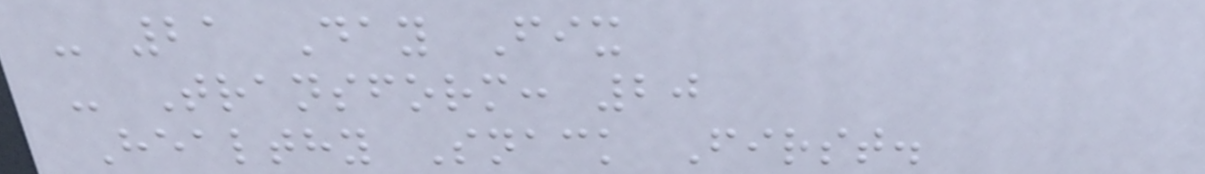- 21 Day Fix
- Transform: 20
Healthy Snack First.
